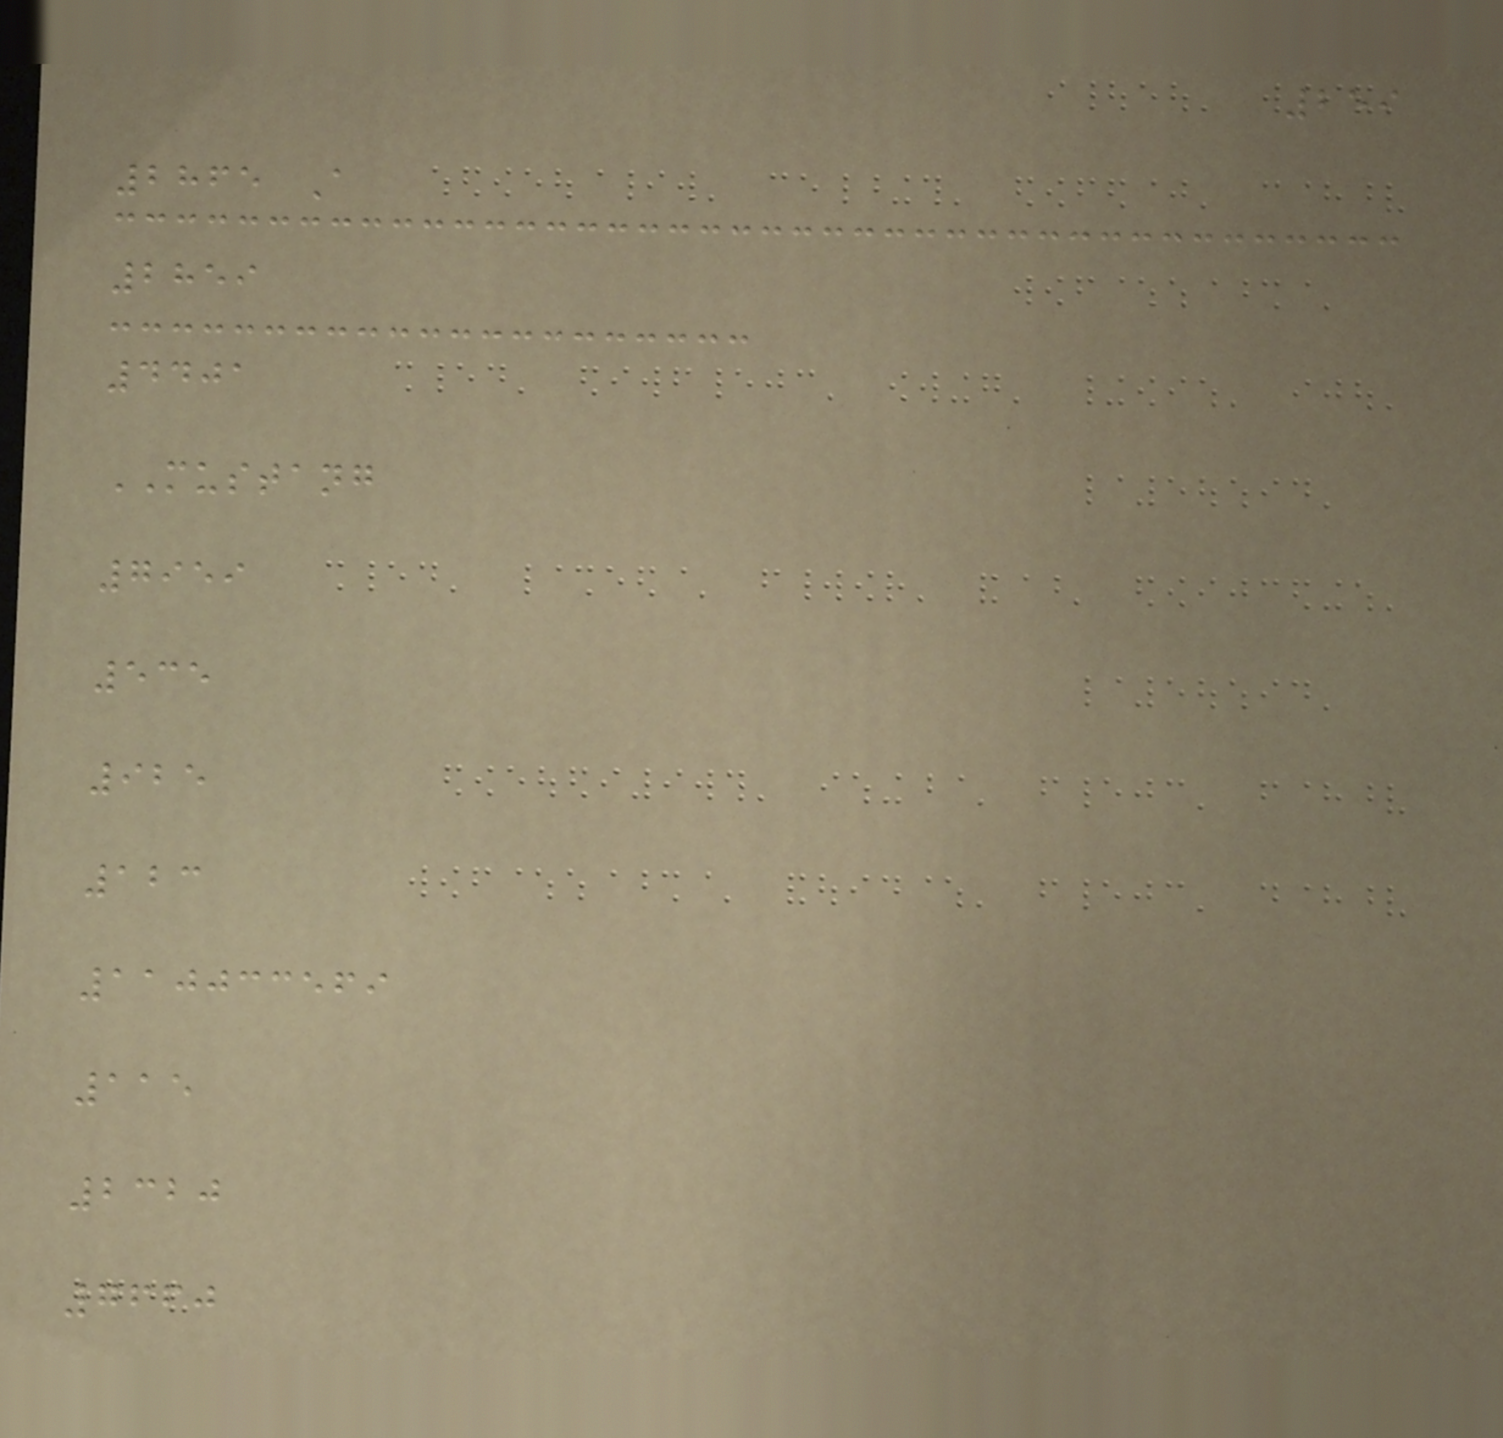259
2865 A
2859
4401
MUSTANG
7959
535
925
123
110033569
115
2320
7660
